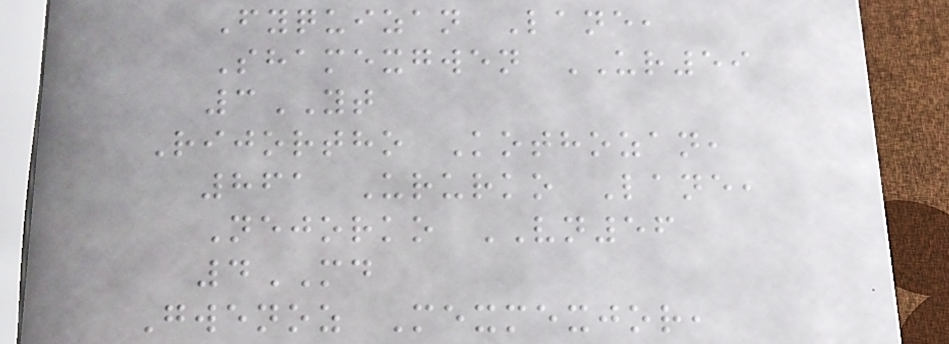Fyquizan Lane,
Shamexgwen UR59
3YT
Rijortho Kothozan,
861 Ururko Lane,
Nejorko VN56
4MD
Gwenoz Mexmexjor,
